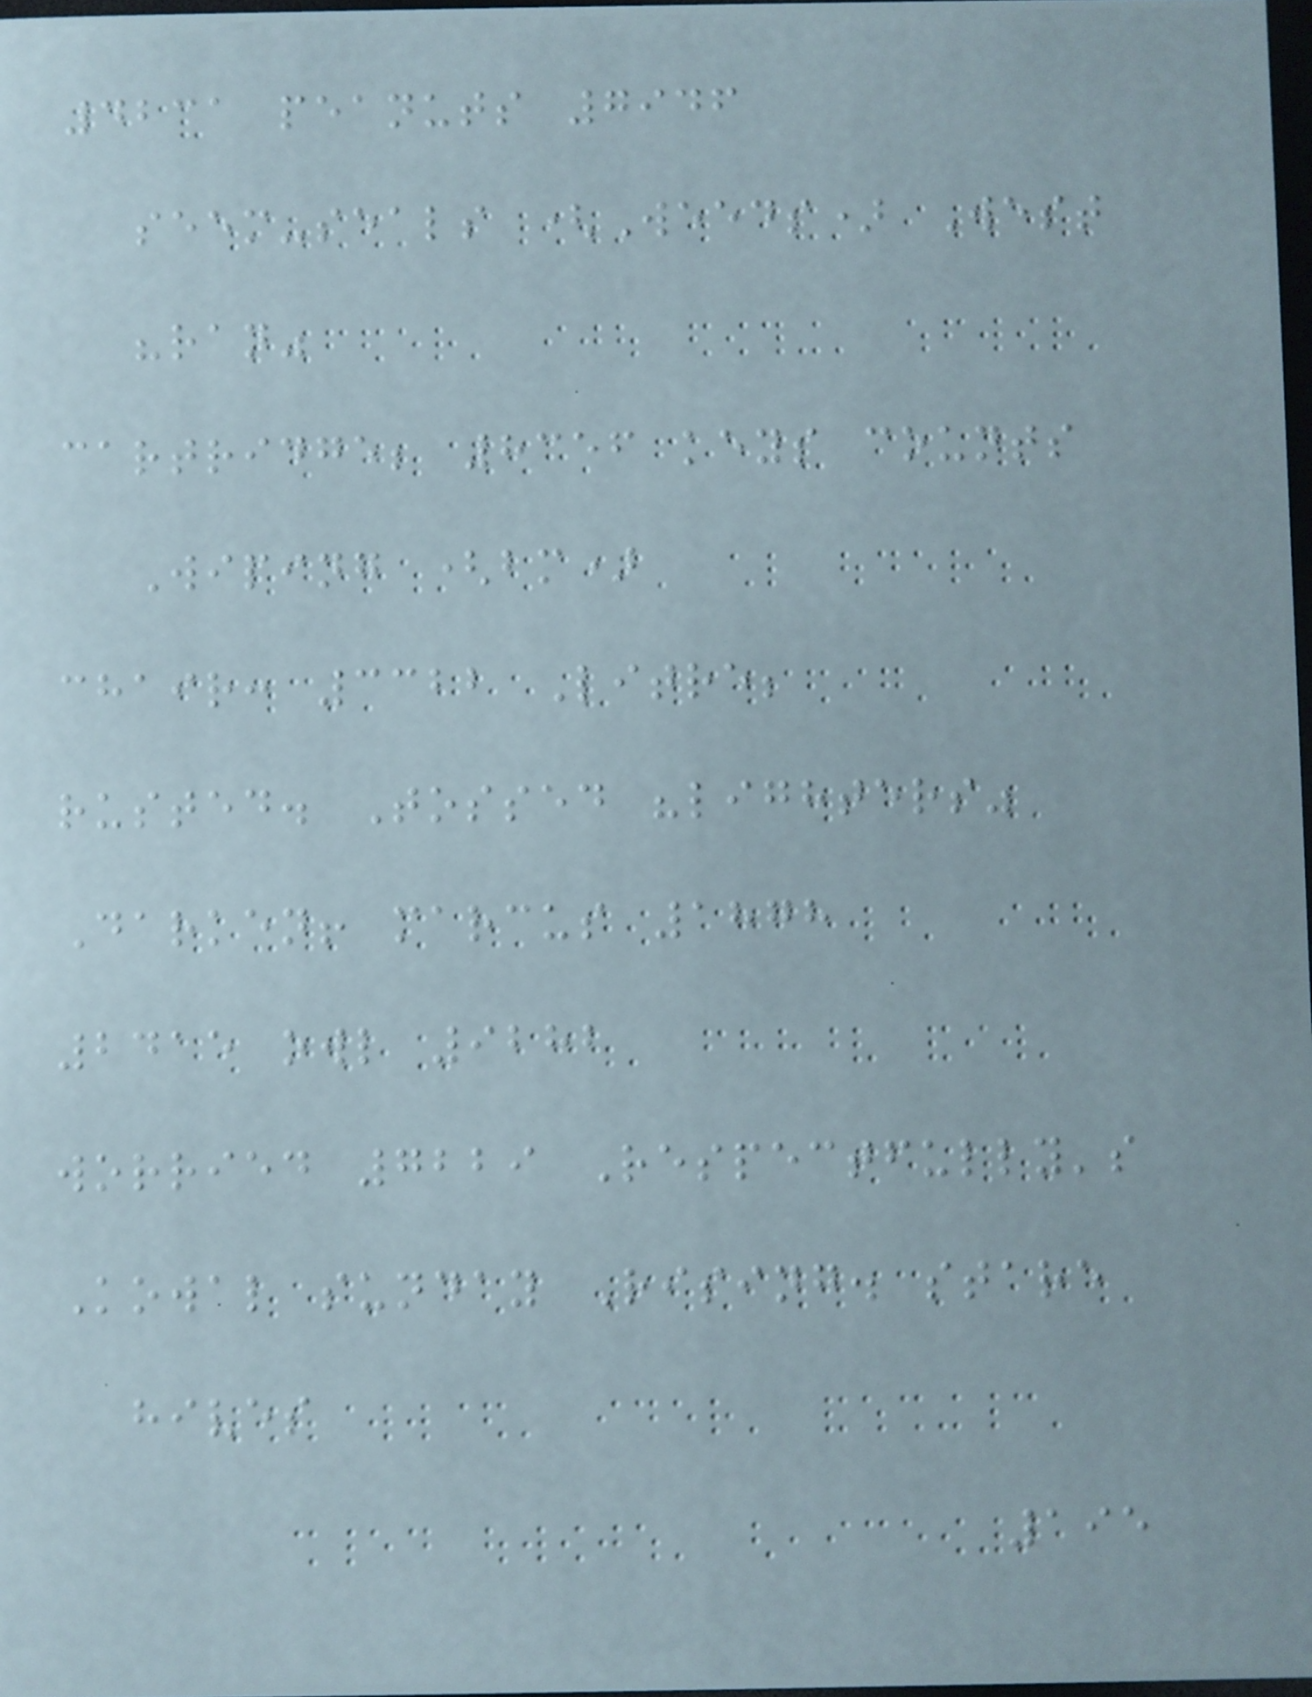4231 peanuts 7946
seem-seals (Weeds) West
"ran"
cartridge; 8356 keys counts
Wiping (bm)
chair: 3322 Litre;
rusted. Tossed "lighters"
Darken! marcus 1878
2415 owl 9282
worried 7229 Respectfully's
Kowal sunday Rising. stare
hives
195
